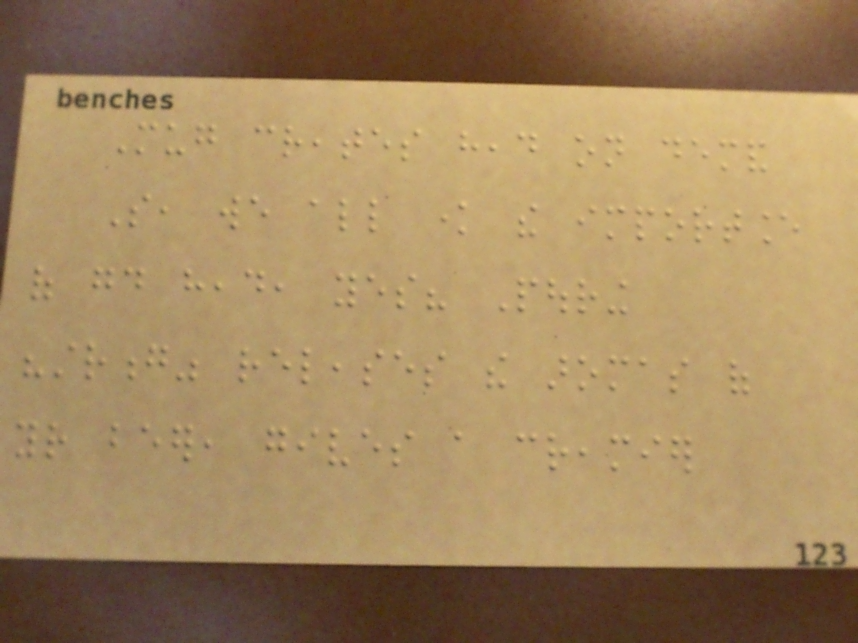Mug creates head on demand
So, we all know the importance
of good head, yes? Pouring
"strong" releases the aromas of
your beer, gives a creamier
